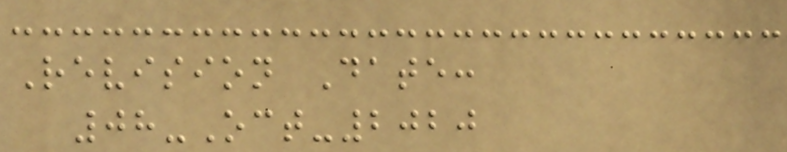Revision Date:
08-Oct-2020
